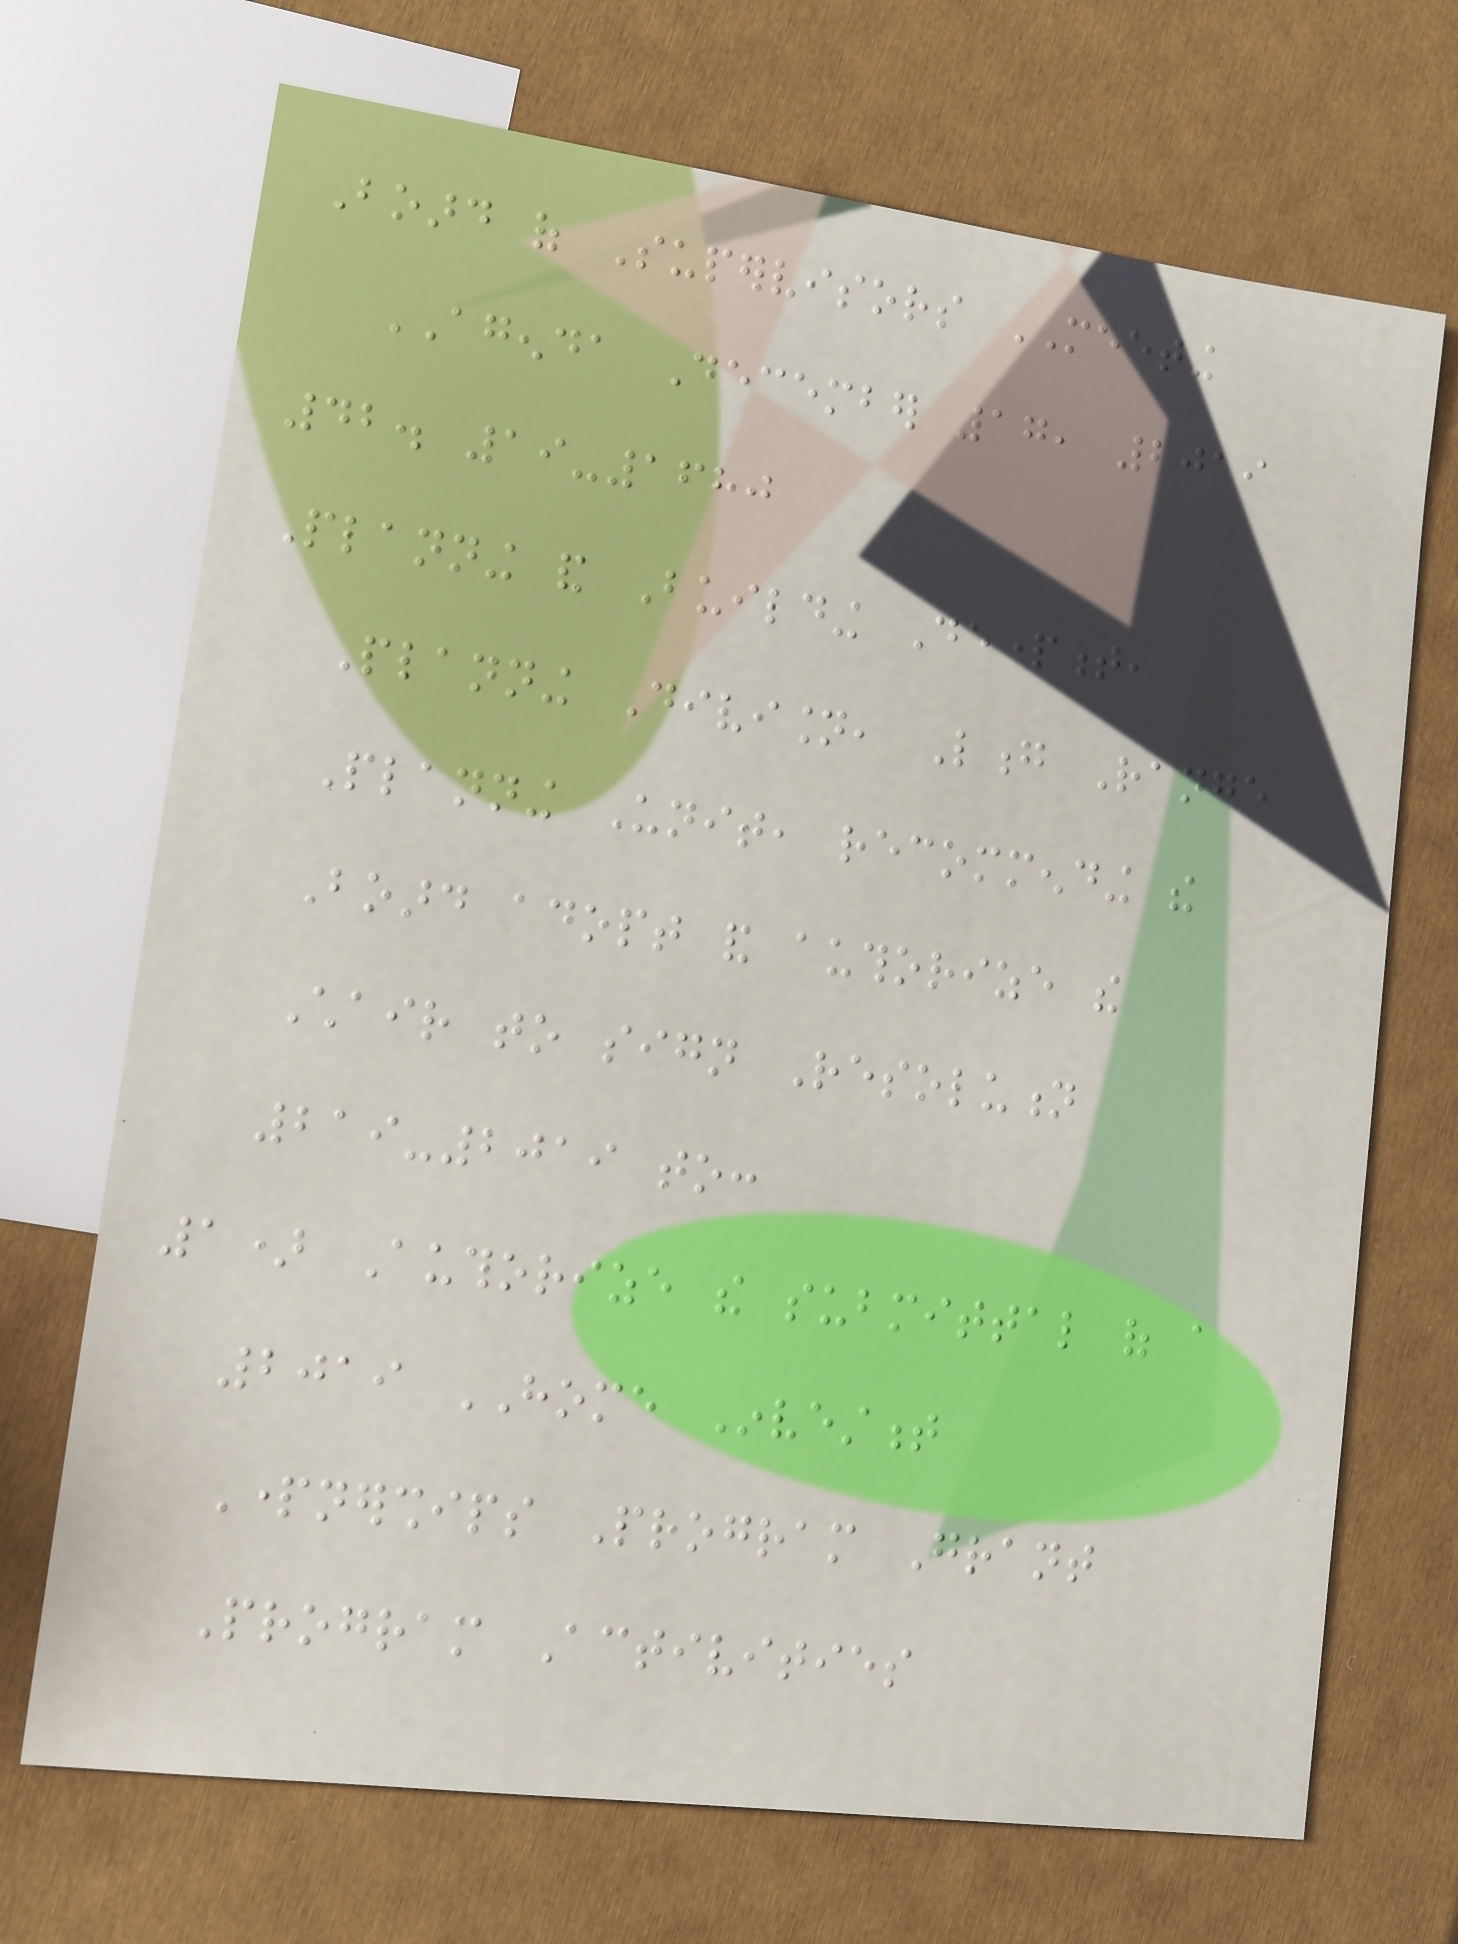Board of Supervisors MEETING
AGENDA December 17, 2019
42. 19-1680
Planning and Building Department,
Planning Division, Long Range
Planning Unit, recommending the
Board adopt and authorize the
Chair to sign Resolution
219-2019 to:
1) Authorize the submittal of a
2019 HOME Investment
Partnerships Program Grant
Program Activities
